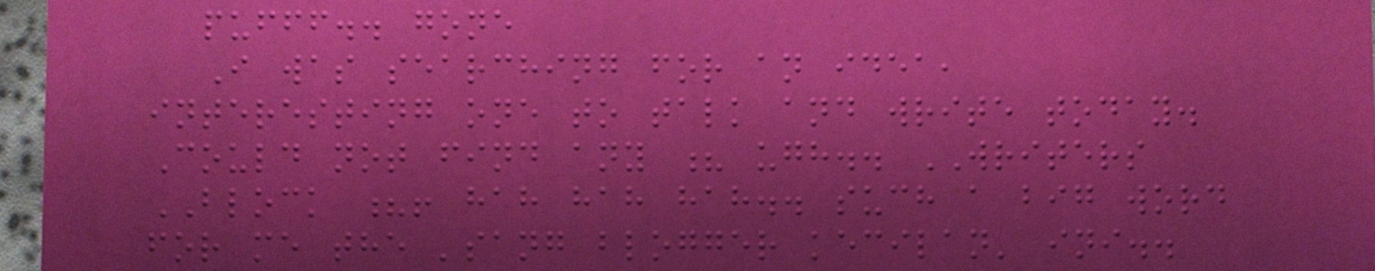pufff.. gone
I was searching for an idea,
interesting one to talk and write today.
Could not find any ? ugh.. WRITERS
BLOCK ?! hah hah hah.. such a big word
for me the 'sang blogger kecilan' ini..
